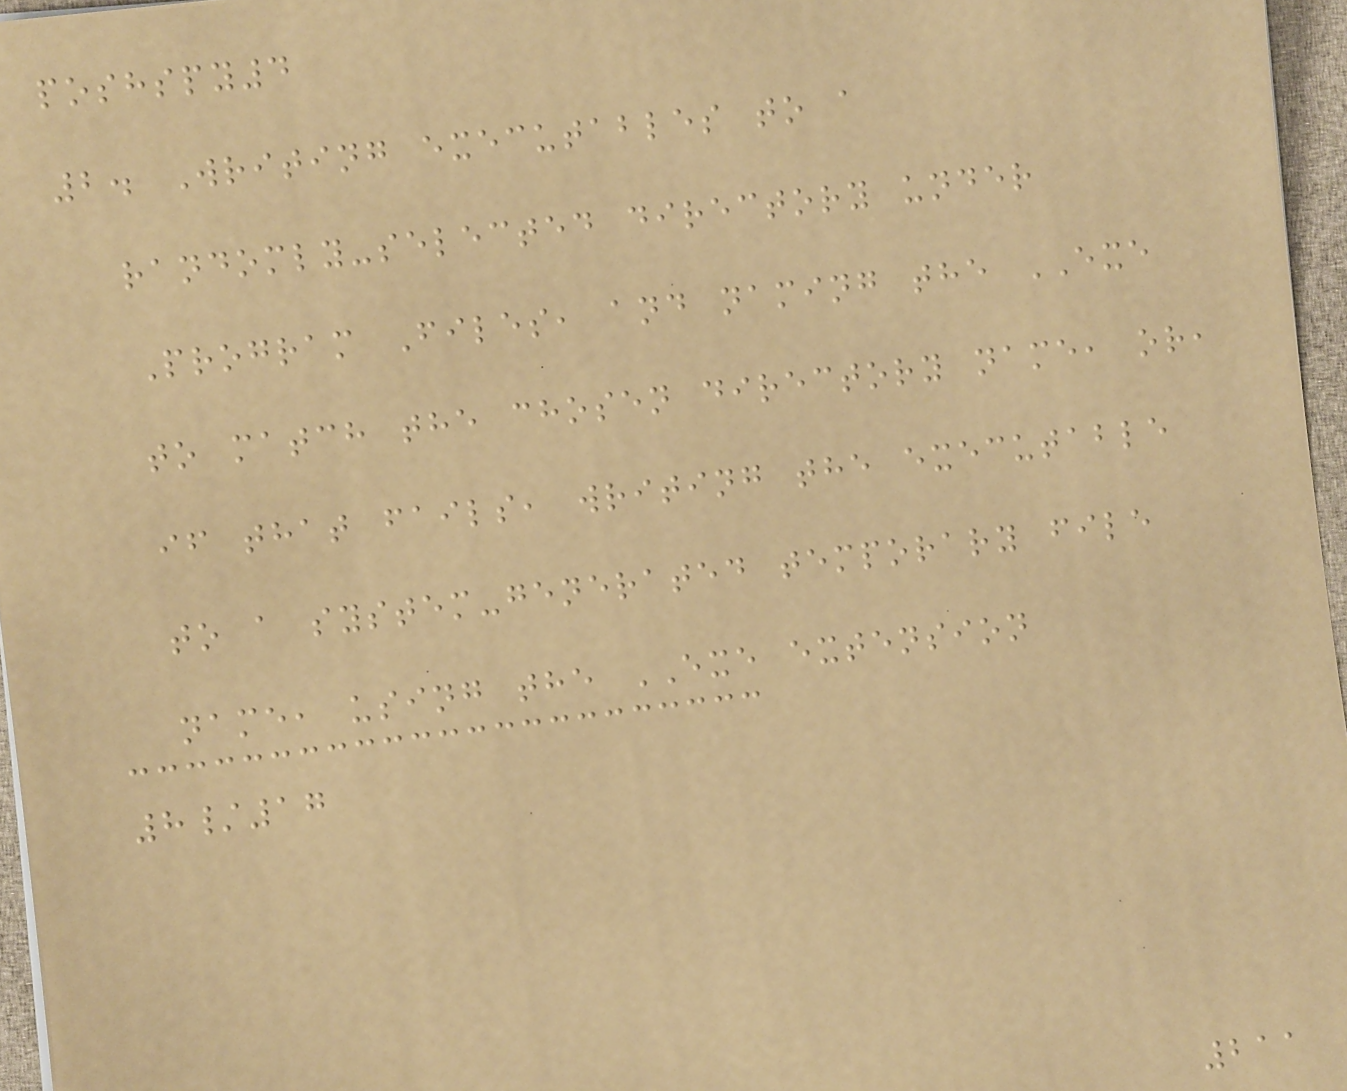poshspy4
2. Writing executables to a
randomly-selected directory under
Program Files, and naming the EXE
to match the chosen directory name, or,
if that fails, writing the executable
to a system-generated temporary file
name, using the EXE extension
8/17
211
